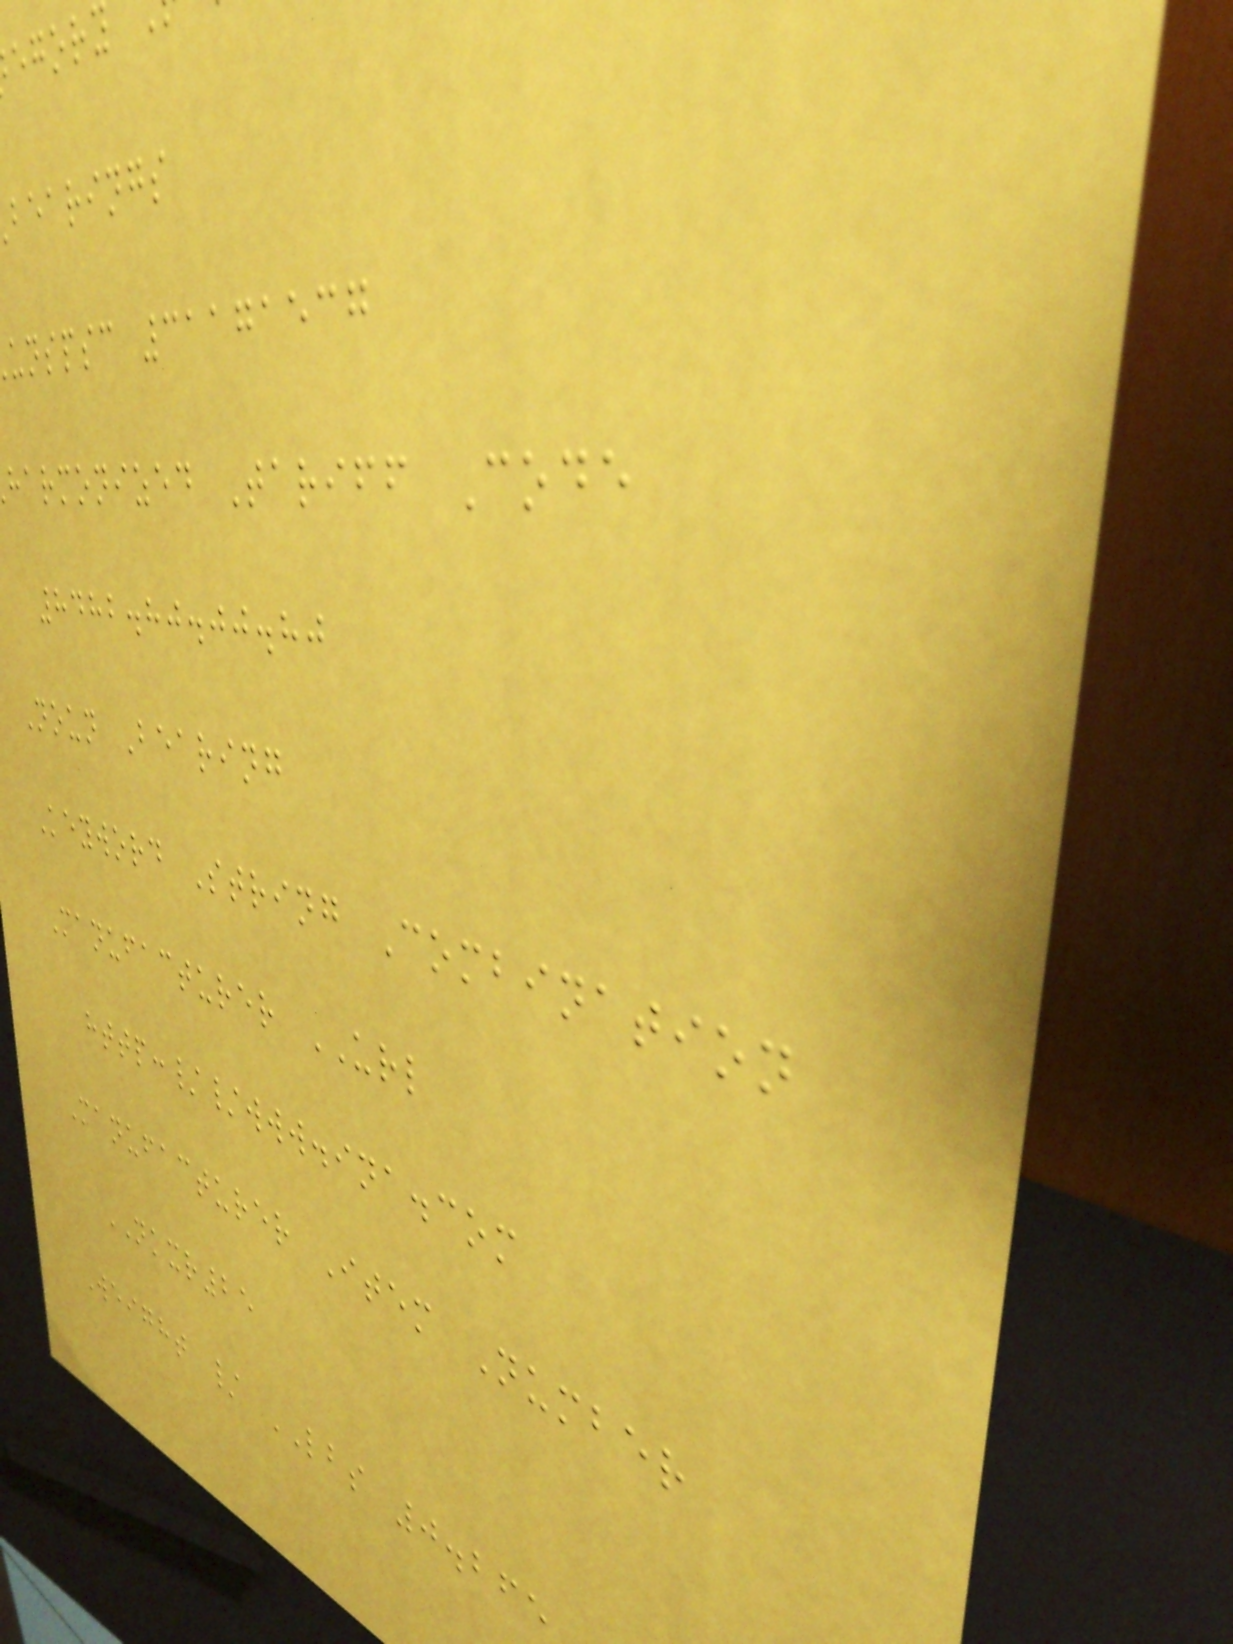bearings
unspsc 31171537
harmonized Tariff Code
8482.80.00.80
Noun Bearing
Keyword String Combination
Manufacturer URL
http://www.ina.com
Manufacturer Item Number
NKXR25
Weight / LBS 0.265
